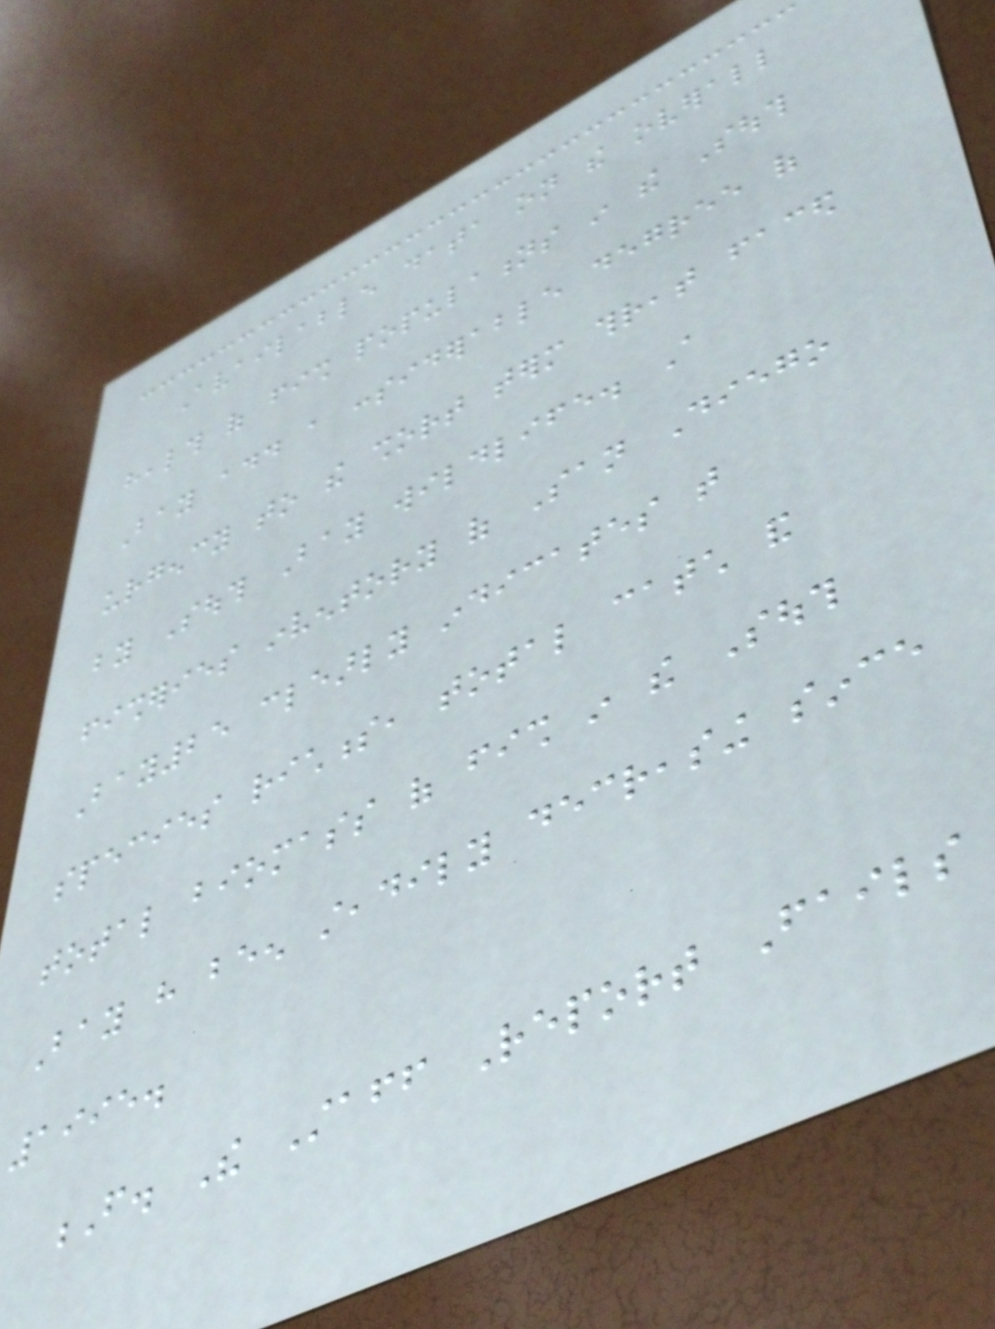Available data on the overall
health of fish populations in the South
Bay add a considerable degree of
urgency to the short term threat faced
by South Bay wildlife. A
fisheries inventory of San Diego
Bay25 clearly indicates that
species richness, total catch and
total biomass of fish in the South
Bay have been steadily decreasing since
1995.
F. The Staff Report Fails
